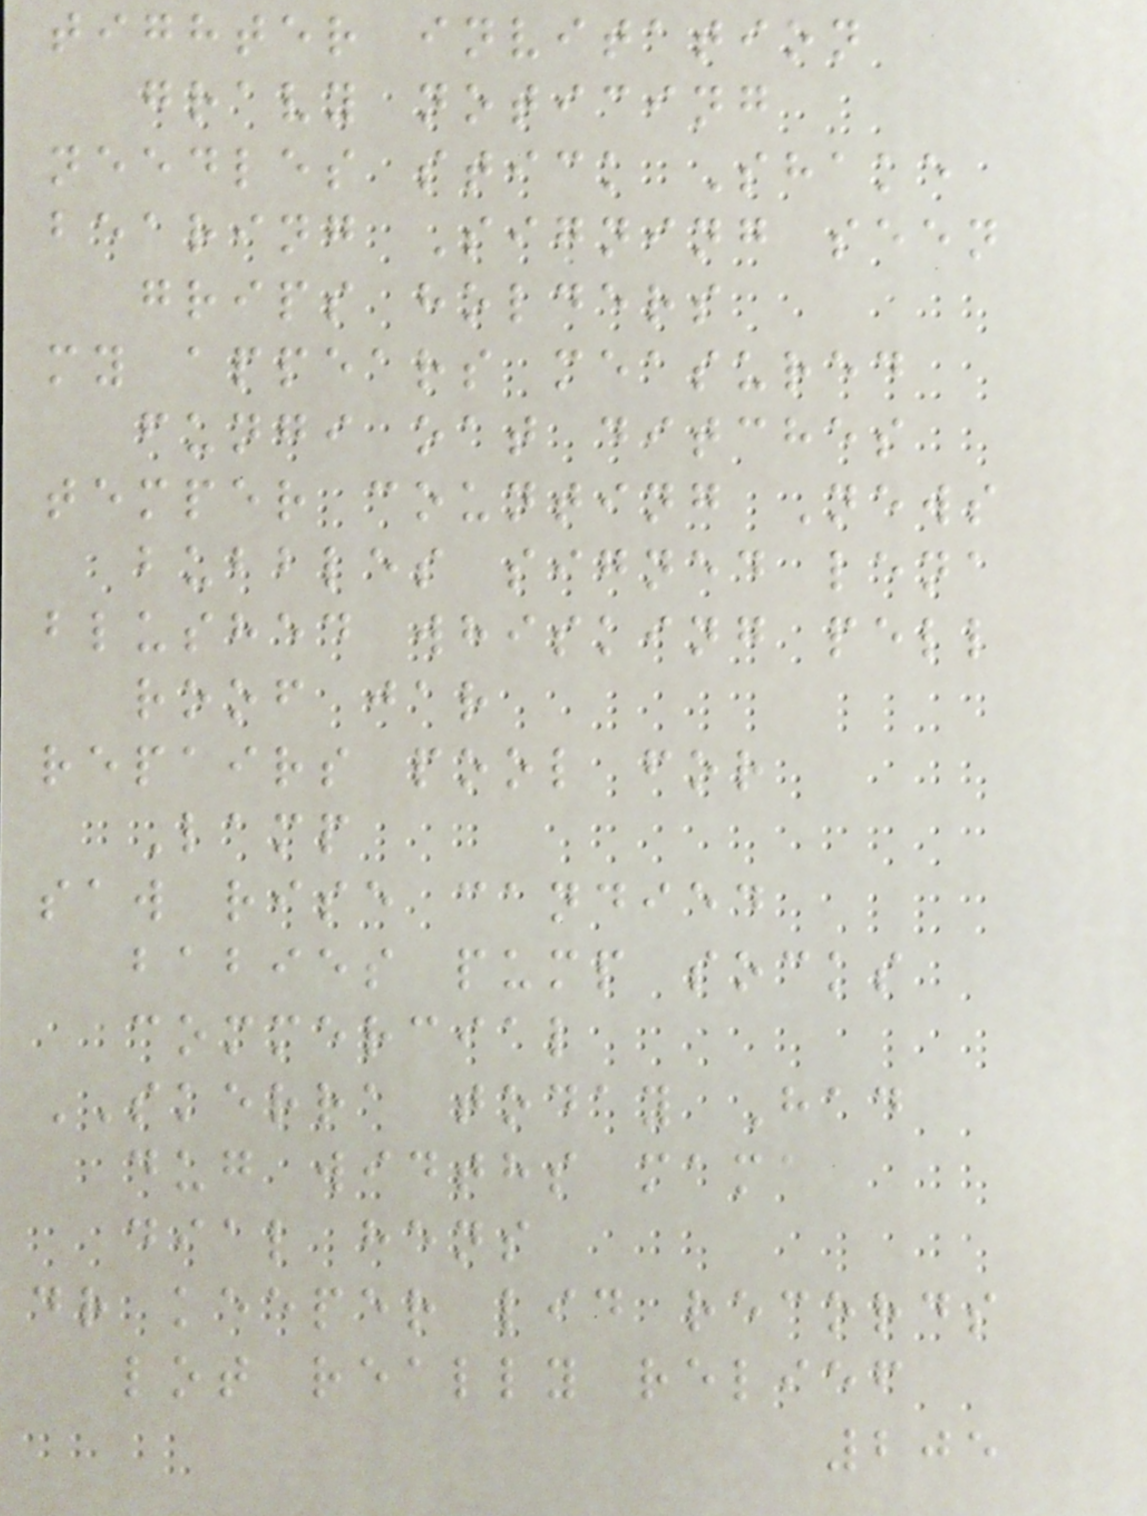tighter invitation
gravy noticing
needles stick Shake
bearing Signing seen
grips holders
my appears measured
fungi oat ditches
temper counting News
bubbles signed lena
blushed whisking pell
roof jar
repairs pool for
Lamp
saw rise candied
babies pump socks
commercial
SKERRA today Had
dug widths mama
dial hens
dr keeper lid records
lot really relief
205
